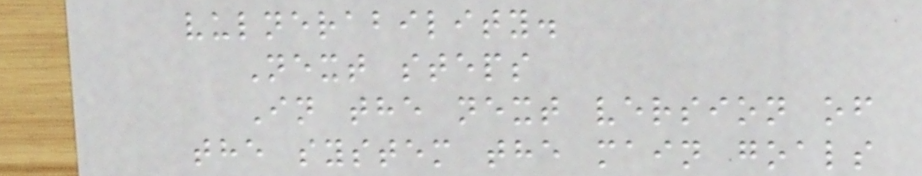vulnerability.
Next steps
In the next version of
the system the main goals
